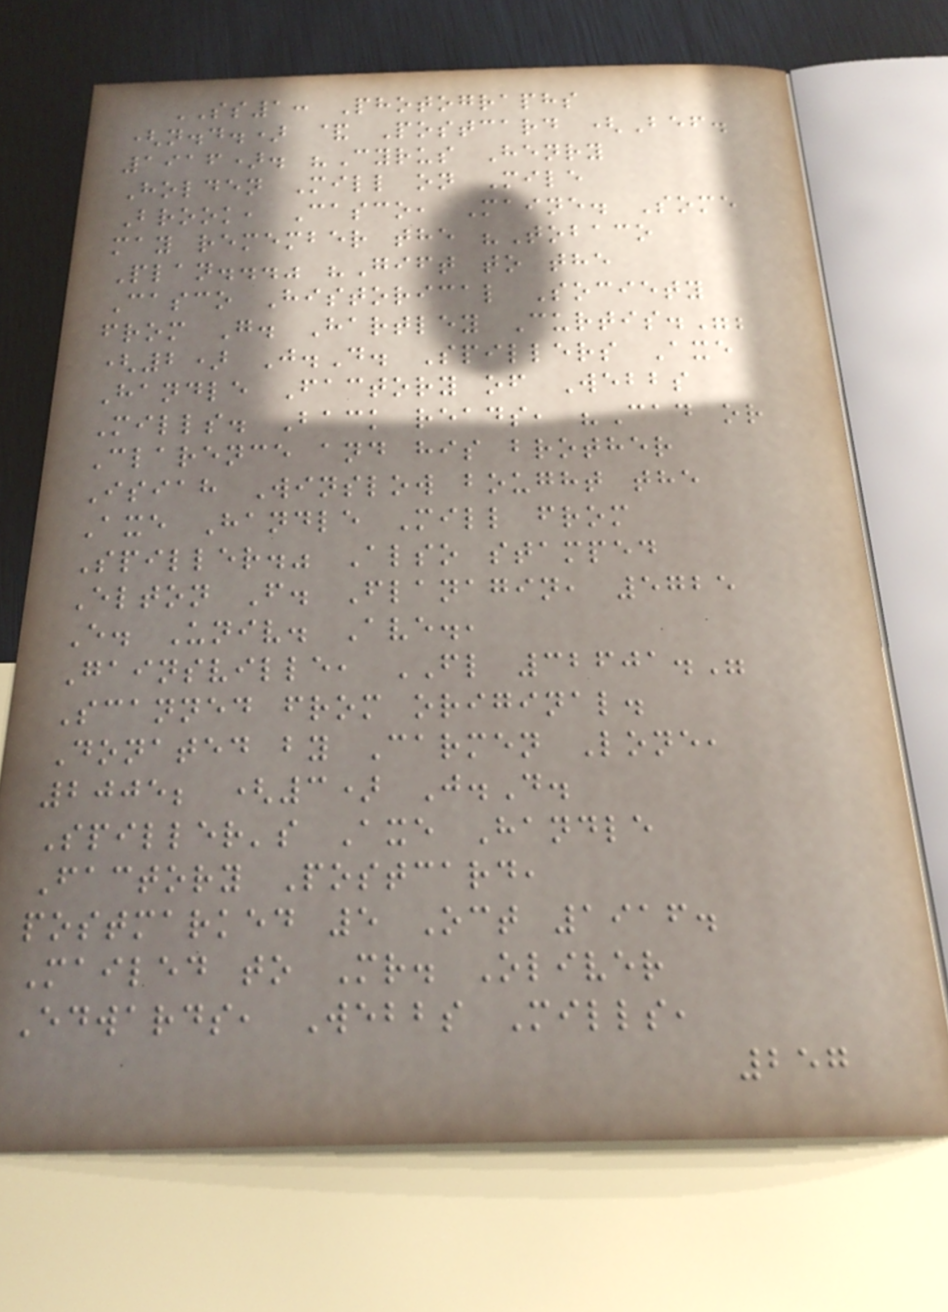SS1: Photographs
(n.d.) & Postcard (Bef.
1916). "Cyrus Henry
Holden Mill on Mile
Brook, Casco, Maine. Some
may remember the "Tobaco
Plan..." "Gift to the
Casco Historical Society
from G. Hartley Curtis.";
(2) J.D. Spillers Axe
Handle Factory of Webbs
Mills. Back reads, "Cad or
Clarence and his brother
Isiah Winslow bought the
Axe Handle Mill from
Spiller." Also stamped
Elton F. Flanagin, 5725
E. Univ. Ave.,
Gainsville, FL 32601."
Scanned from original.
Donated by Carmen Lone,
2005; (3) J.D.
Spiller's Axe Handle
Factory Postcard,
postmarked 5 Oct 1916.
Mailed to Mr. Oliver
Edwards, Webbs Mills,
257
